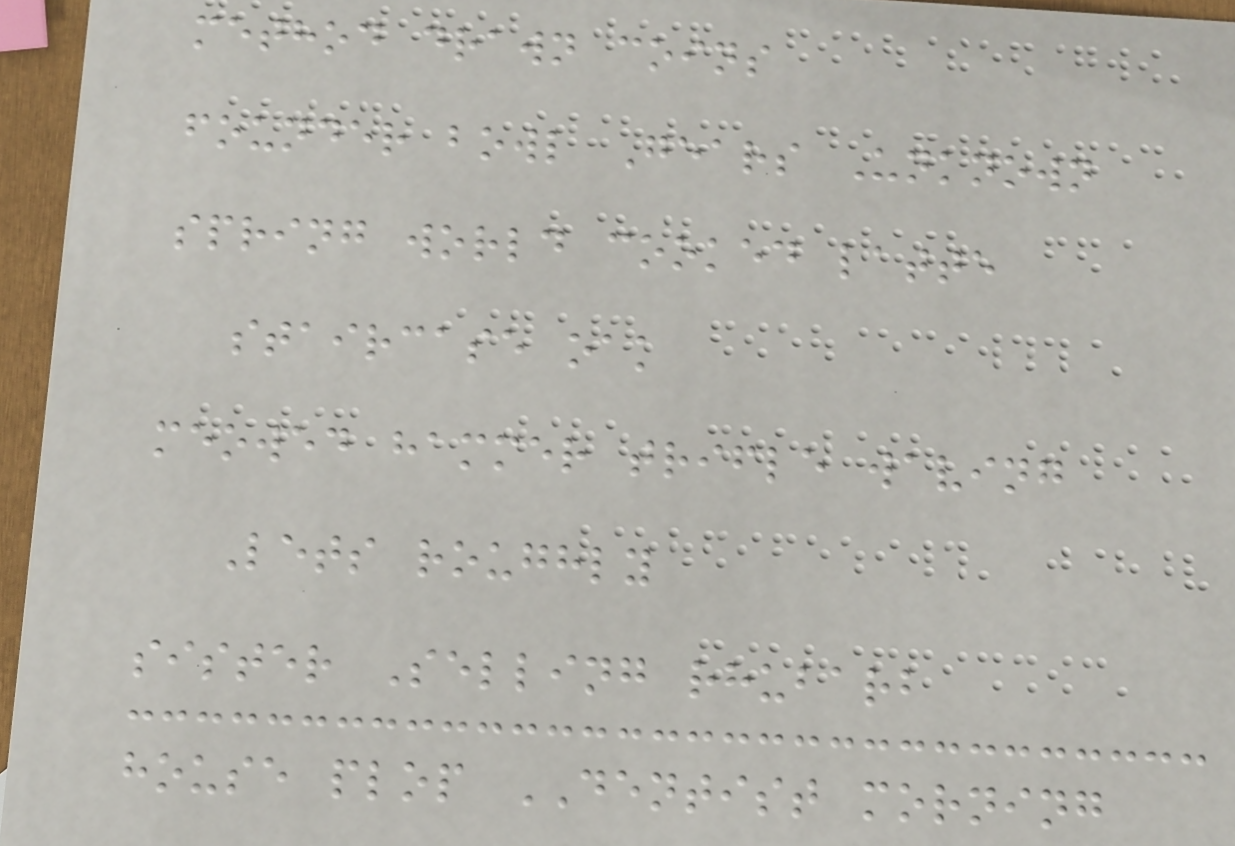method drawn coins
founder bowl Gears Unknown
spring world cooked latte
staircase oak
meowed hammer trifle waving
Lets roughly
sister Selling rhubarb
house plop DENTIST morning
